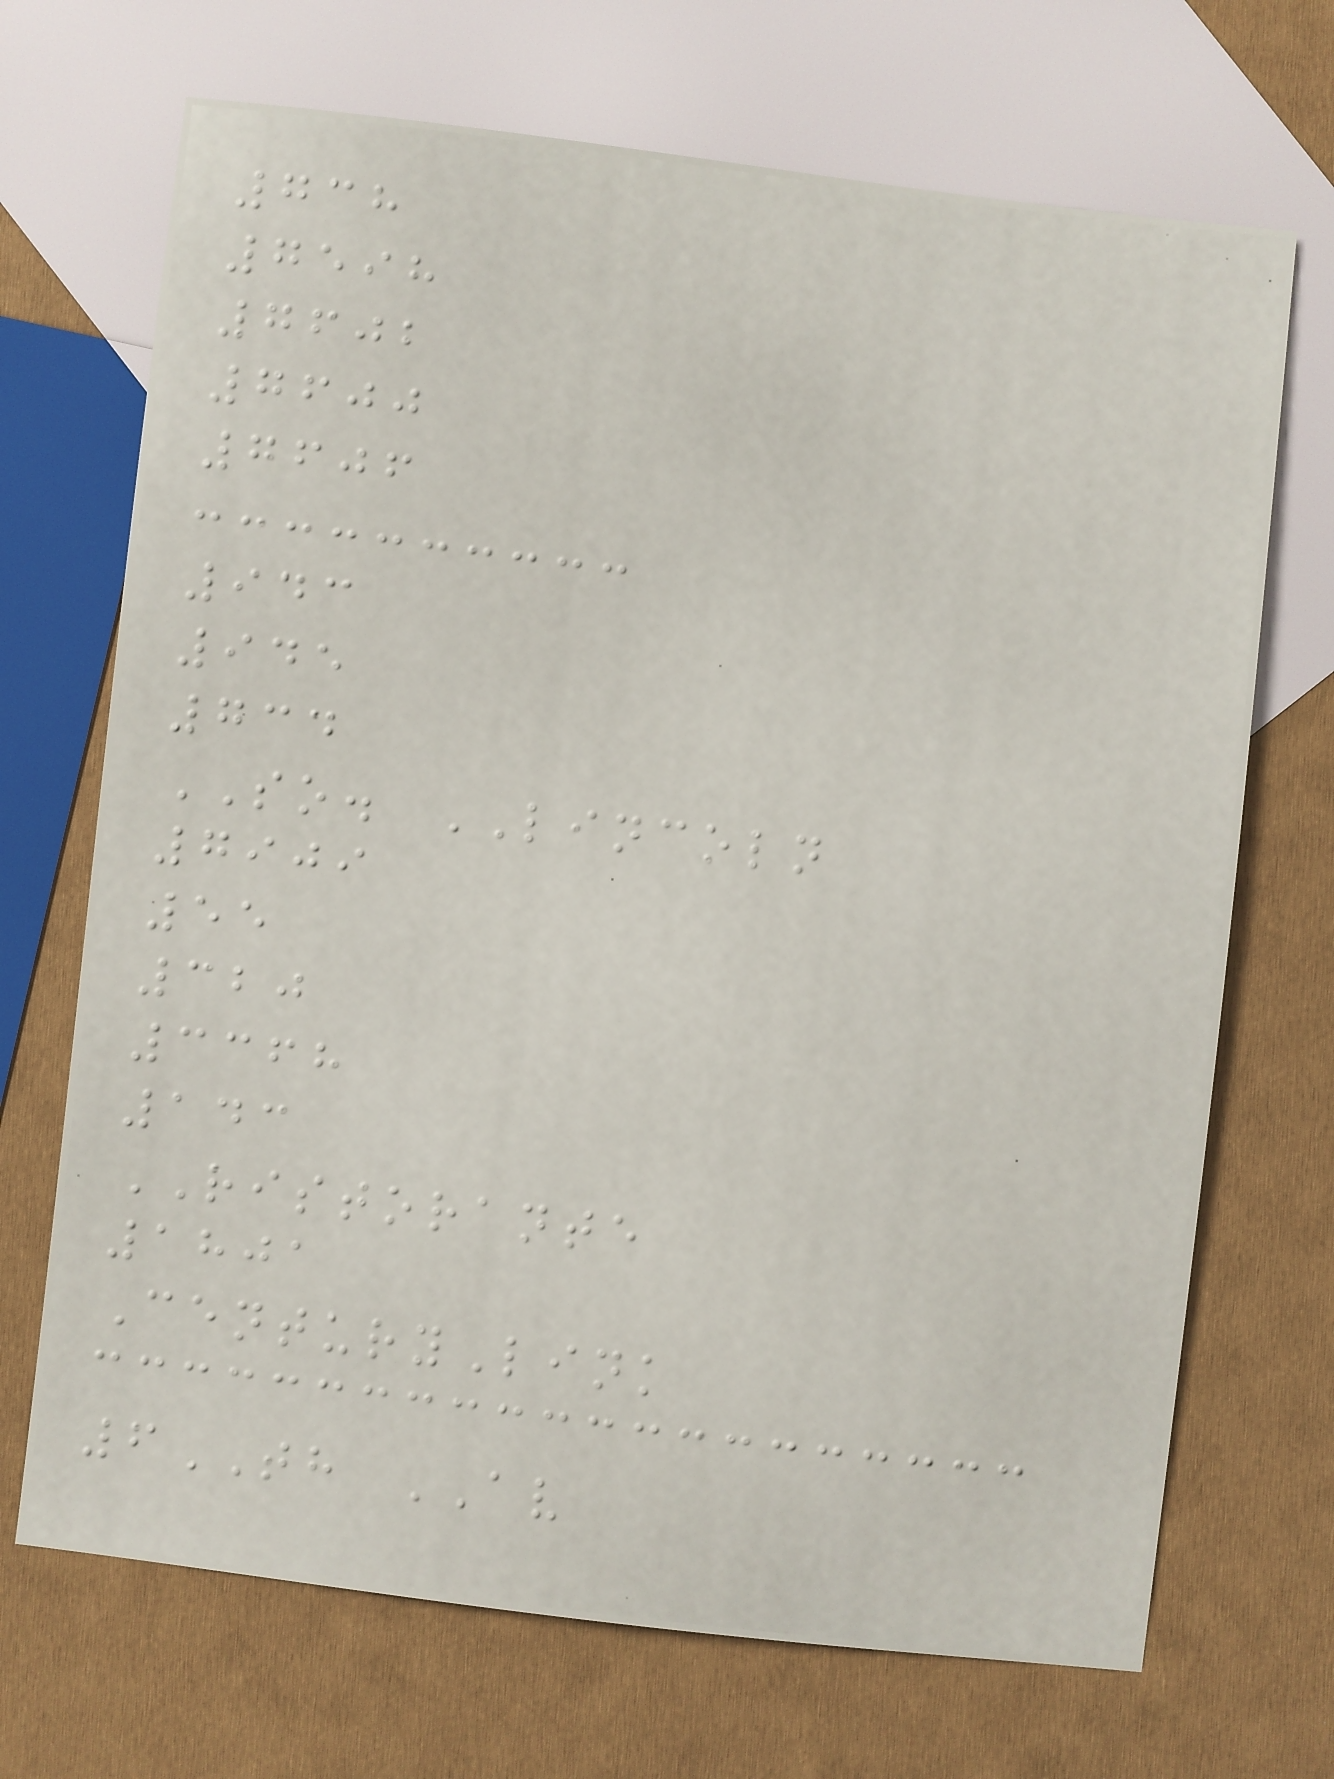738
7598
7602
7600
7606
943
945
734
SO. LINCOLN
7909
55
320
3368
143
RISTORANTE
1801
CenturyLink
6TH AV
